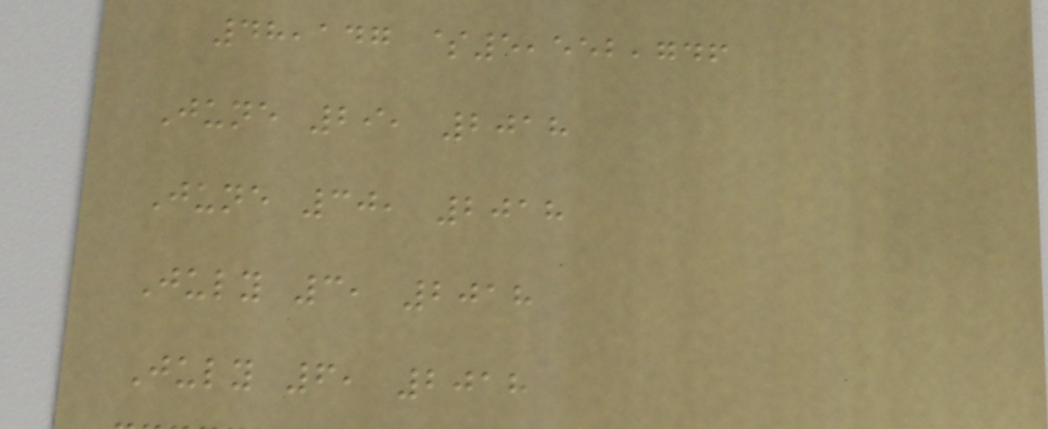48,147 $5,552,746
June 29, 2018
June 30, 2018
July 3, 2018
July 6, 2018
